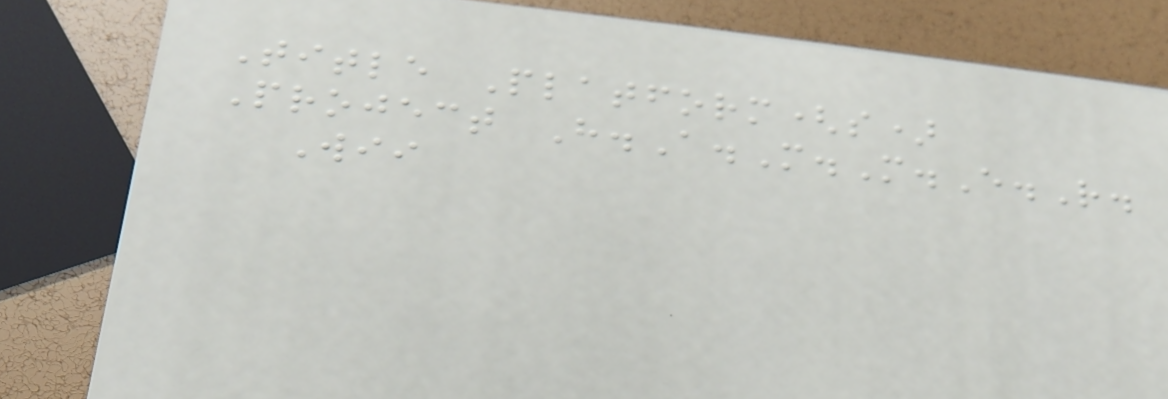Title Platform(s)
Project H.A.M.M.E.R.
Wii
